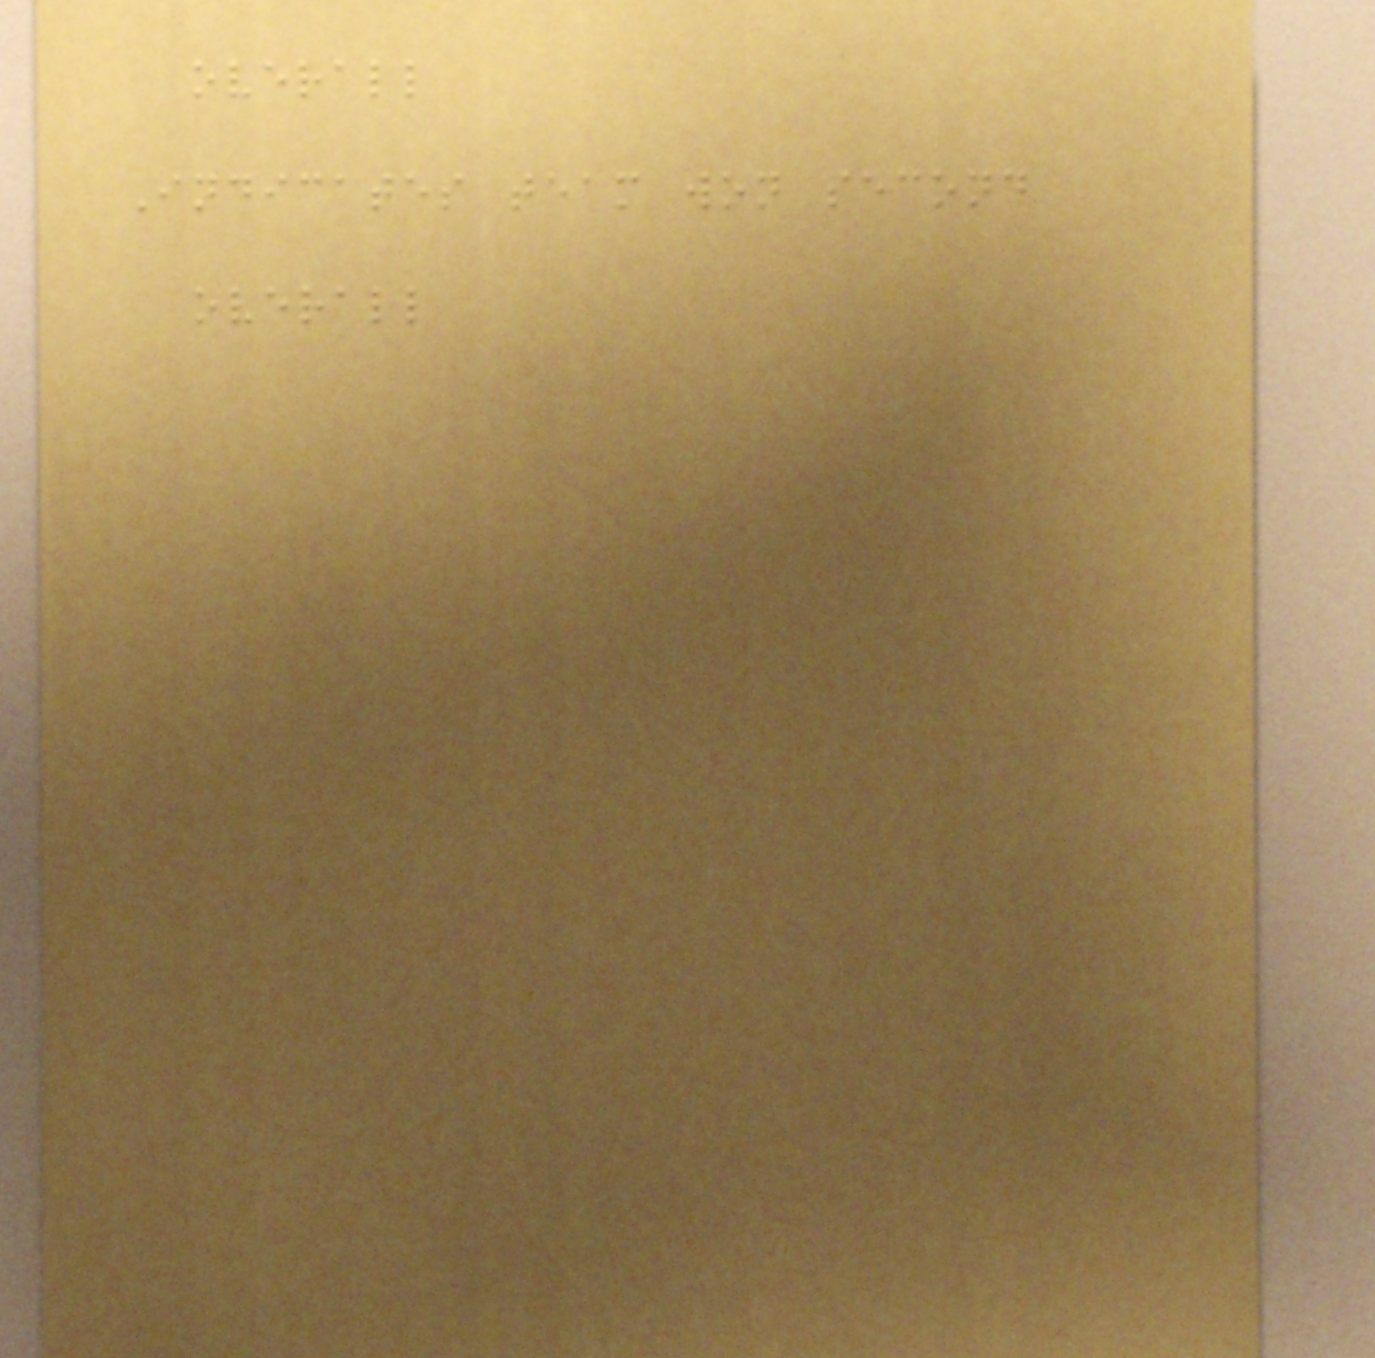overall
Indicates team won second
overall
